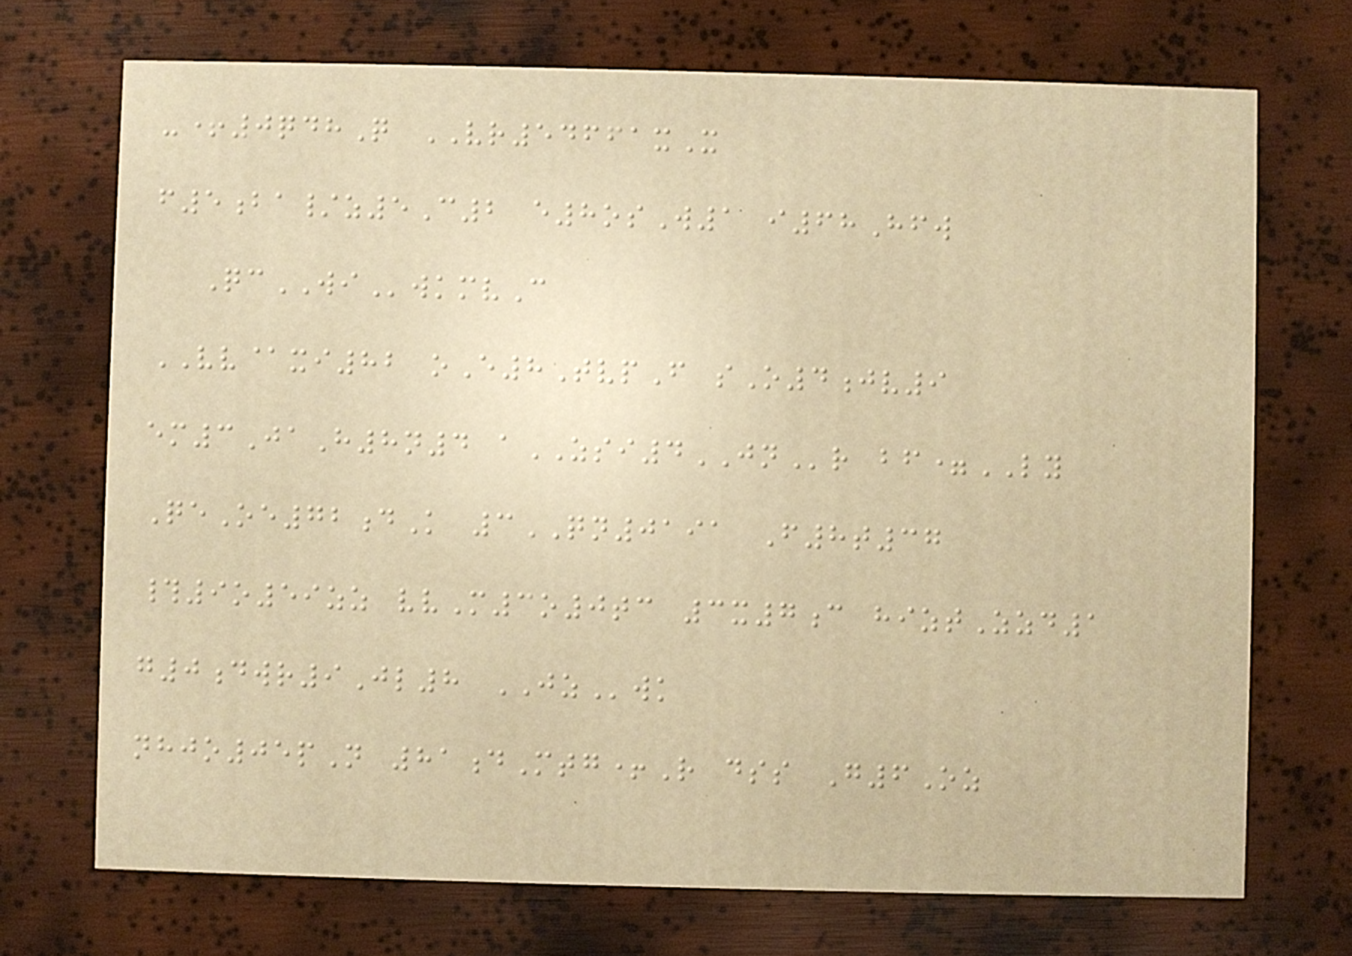-+0qdhQ VR54661xX
f5ba/z5C2 e8osW1 i68Hfw
QcWIwkmvC
VV@xi82 oE8TvpF sO4jv9
em3JaH8n4 aZSI4JNr bf=LY
QeOe72dK 3QN0191 F8t37
#9o59zz vvM3o0tc 3x7c hiztZzd1
g0dwr9Jl8 JZwk
nhjo05pN 81dMtg+R dss G6Oz
